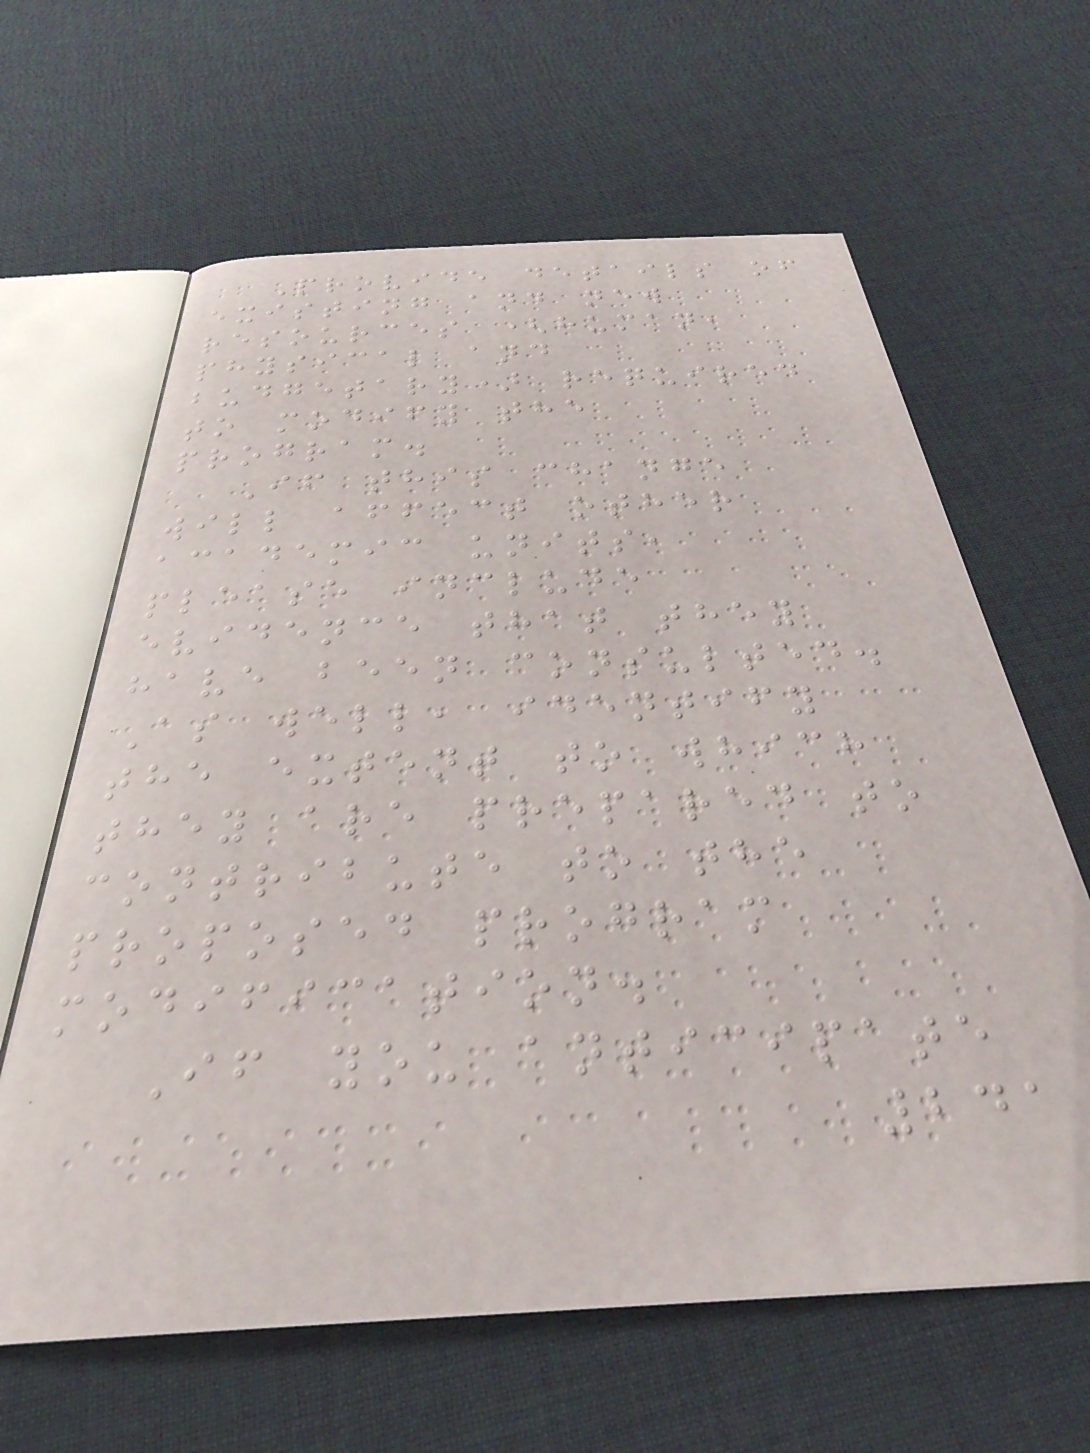Provide details of
existing and new
resources (human,
physical and
budgetary) required
to modify the
program.
If this change
will affect other
academic units,
please include
evidence that they
have been consulted.
As well, identify
the extent to which
they are prepared to
contribute to the
proposed program
modification.
If you anticipate
241
